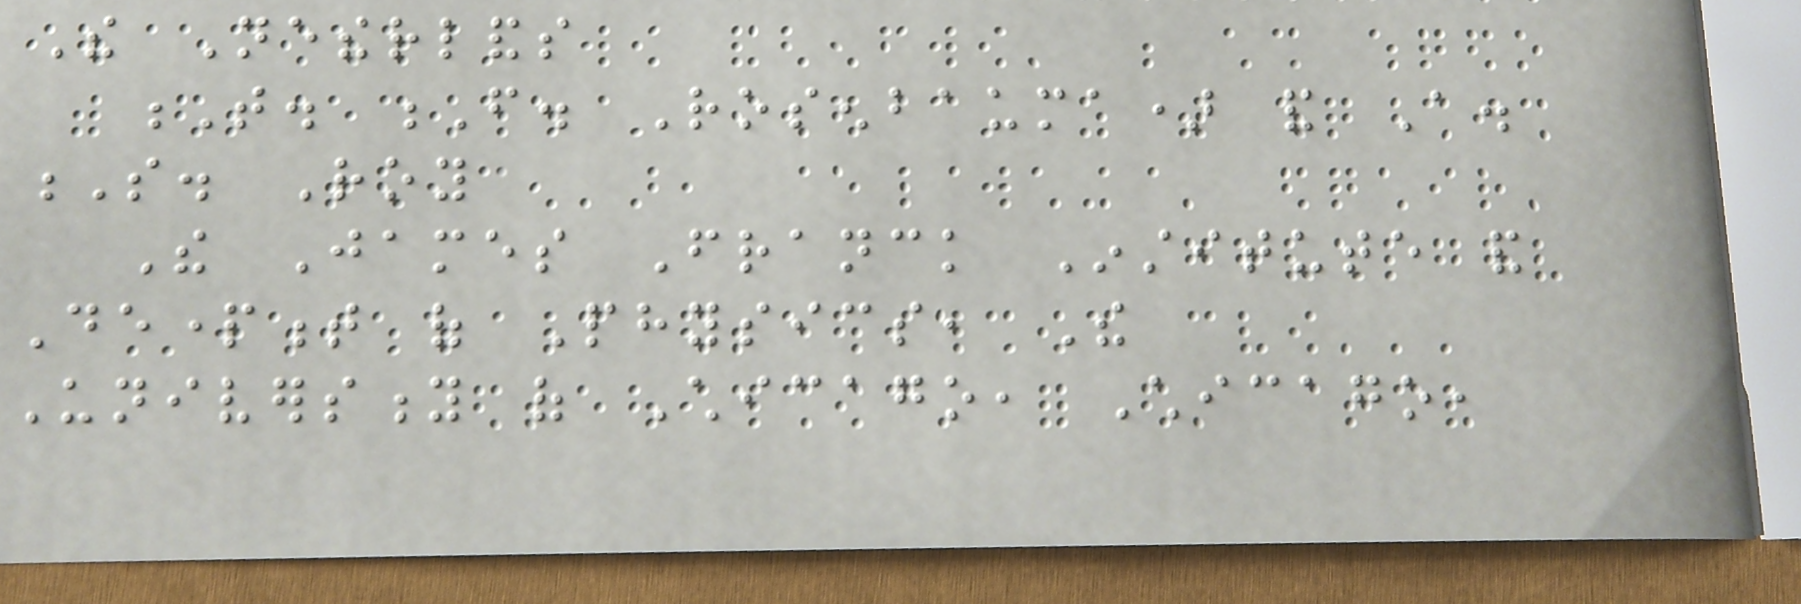The Netherlands
T. F. Rosenbauma) and A.
S. Roy
The James Franck Institute and
Department of Physics, The
University of Chicago, Chicago,
